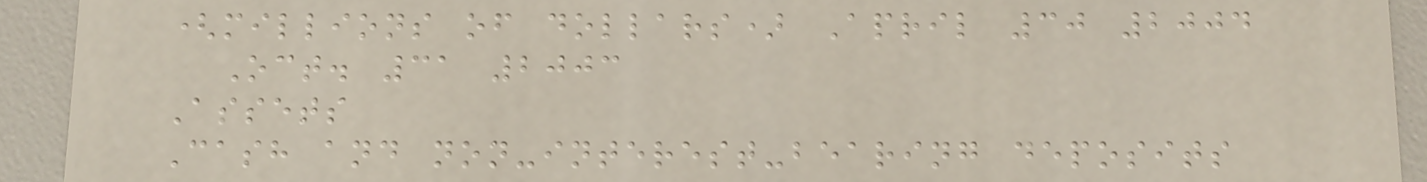(millions of dollars) April 30 2004
Oct. 31 2003
Assets
Cash and non-interest-bearing deposits
